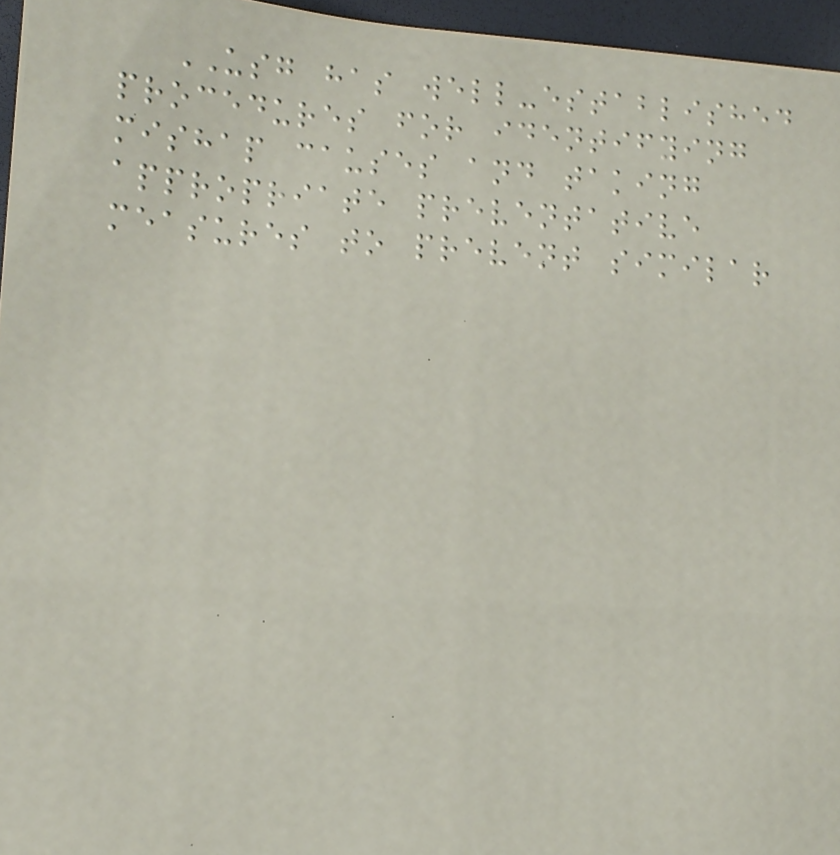USG has well-established
procedures for identifying
mishap causes and taking
appropriate preventative
measures to prevent similar
